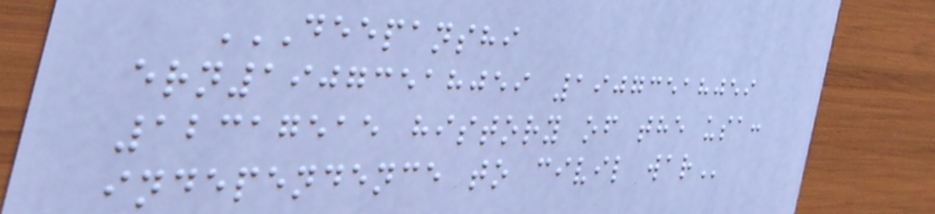DEEPANSHI
ERN19073518059 19073518059
12317515 HISTORY OF THE USA:
INDEPENDENCE TO CIVIL WAR
